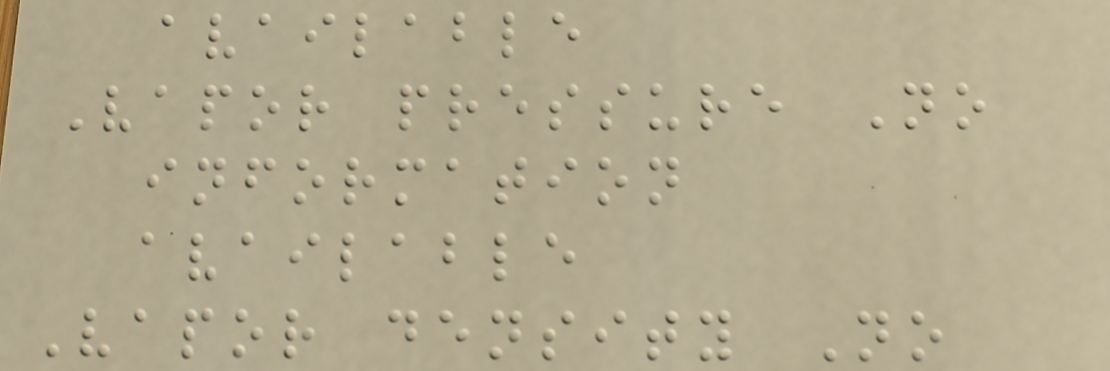available
Vapor pressure No
information
available
Vapor density No
